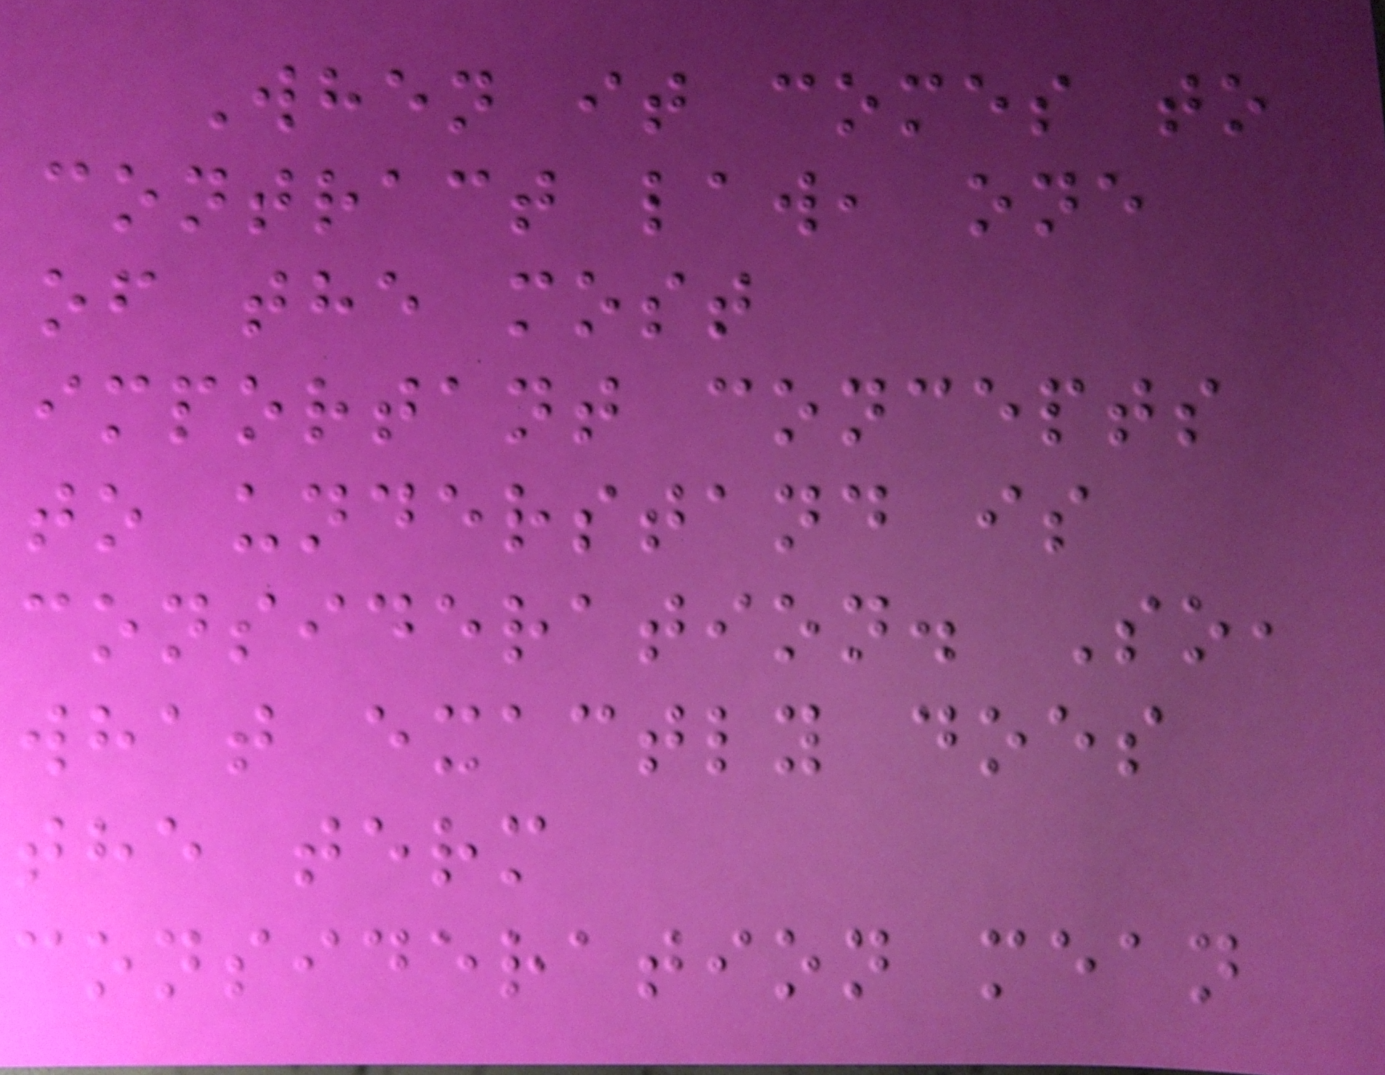When it comes to
contract law, one
of the most
important concepts
to understand is
consideration. So,
what exactly does
the term
consideration mean
